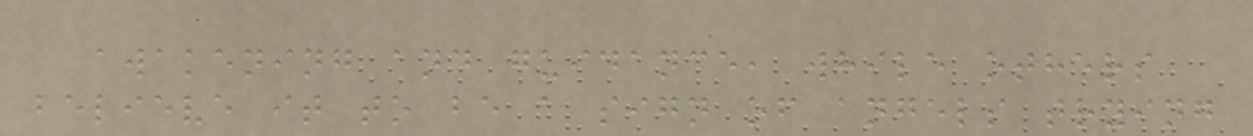awakening and guidance, while others
believe it to be a sign of angels trying
